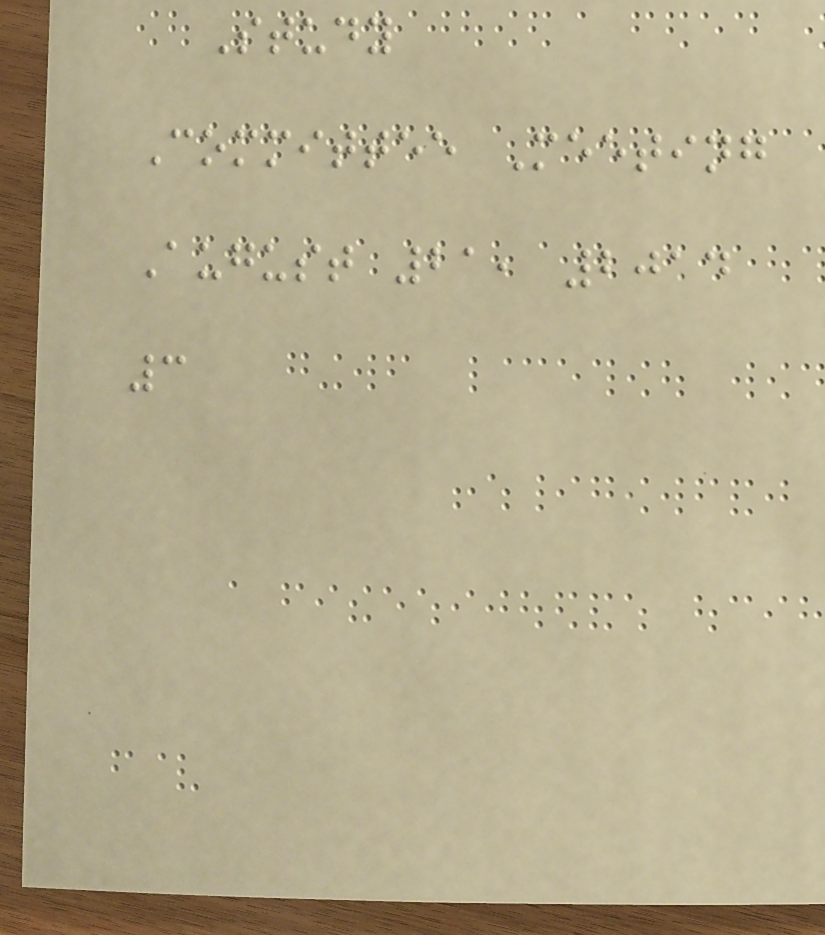Study
Committee Meeting
August 21, 2014
3
